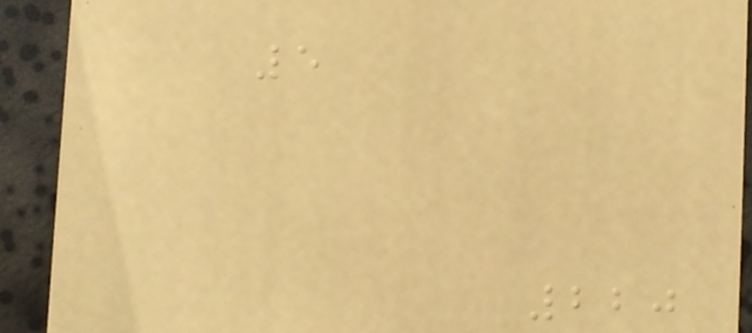5
220
